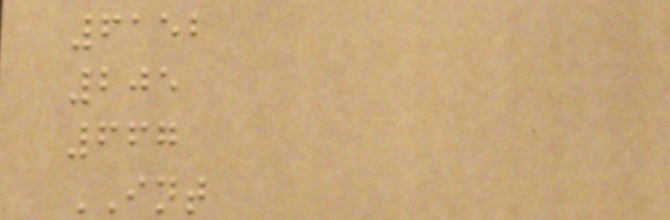6152
205
667
INT
